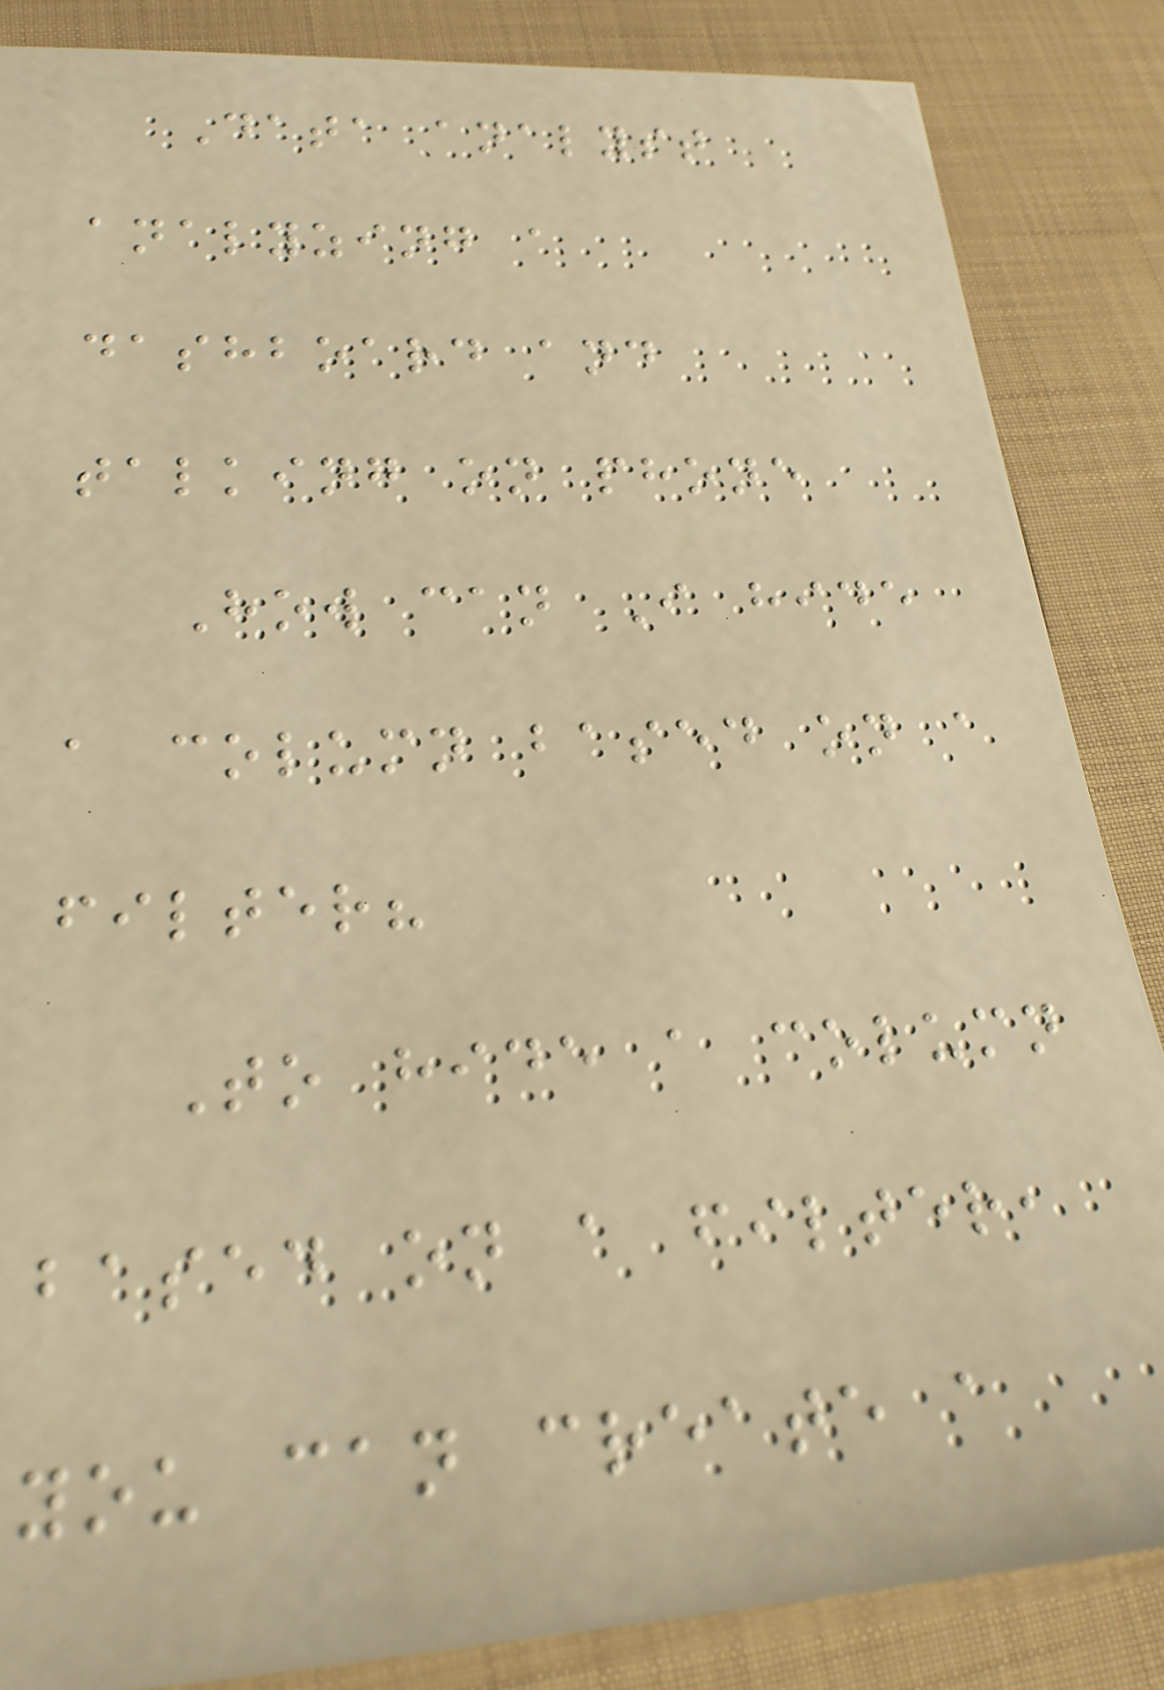Data analyst
analyzing a
dashboard and
talking on phone
How can I hide
a column based on a
filter?
To hide a column
based on a filter,
you can create a
